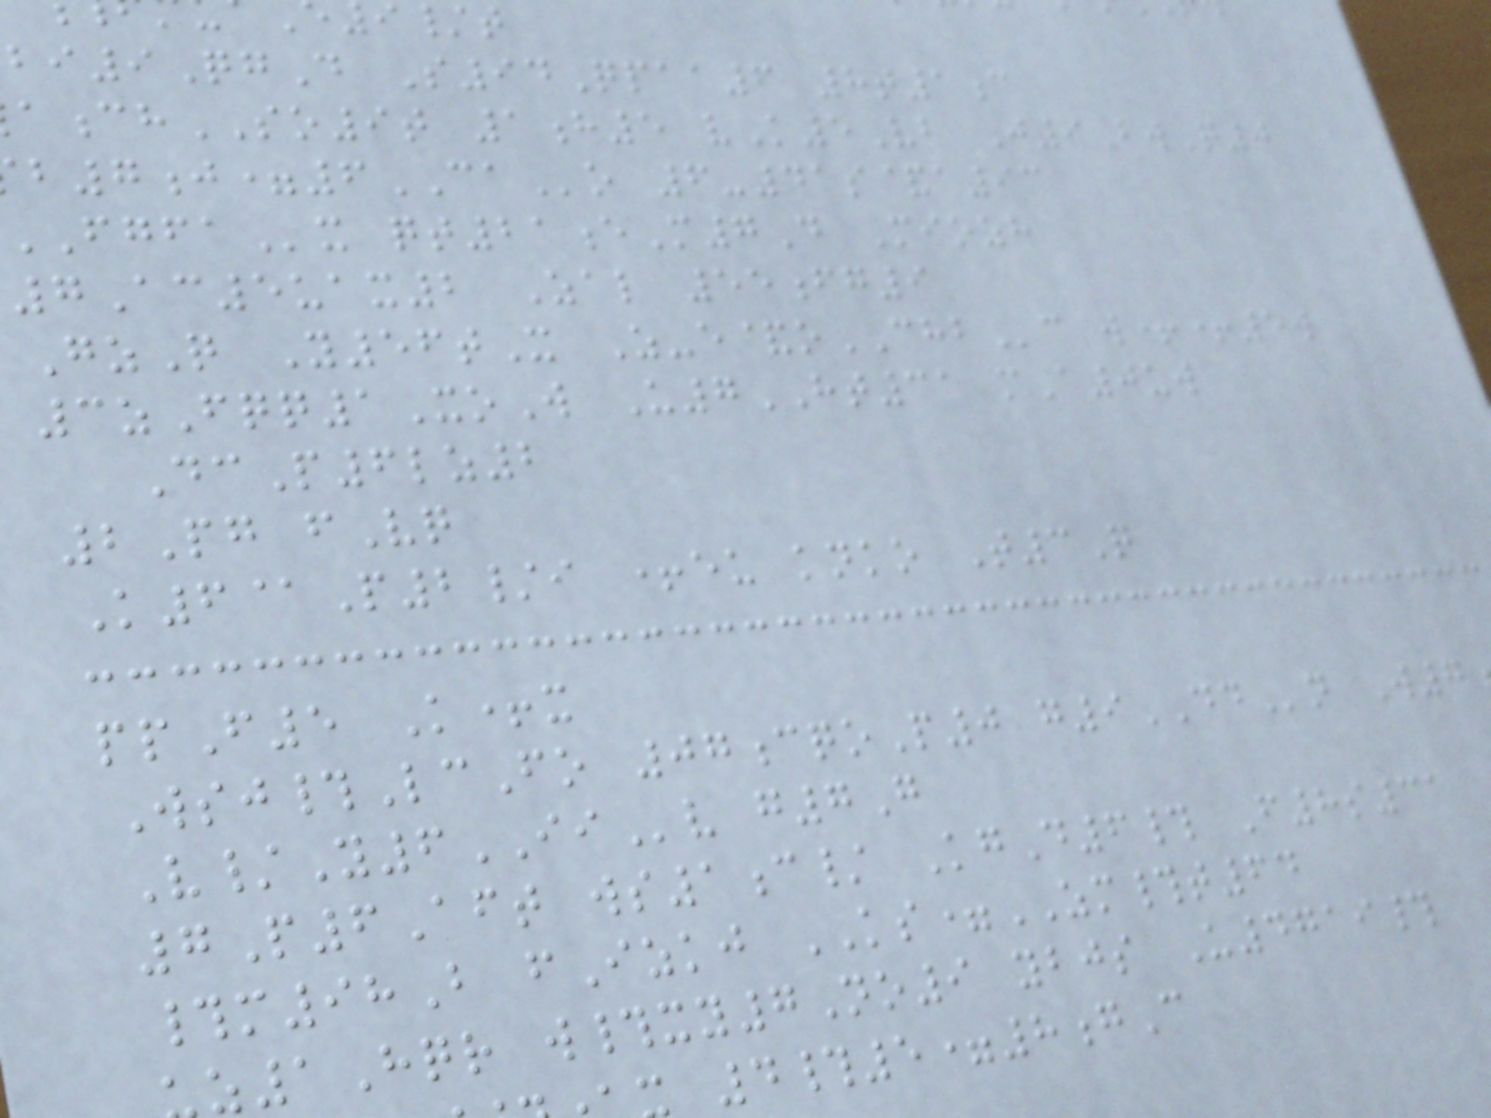i/t
i9QgD S94Qpaa6 8t1c
chSO9t 1h5 vK5Vb J9BwQ0
b7j=6CAo 6-41s&a93
x qt21eM7D Miozh
7Ac5uax2 Zal 55fg9
GzQ Y56tX Z-e&oCHBc w++5w
3zFqq1XoW U7HT31 mA0uw
DcP6lz2
2Pg fVq
K6@P2/i +eu knko T3Q
ppF5 K+x
Wsj#LcFo 07cqoP0 g9DDn W7
V/Y6IIv g7G
7P6Aft ws1c/ KgD6# F8s31
#m98B fIzkj KS=ZM#t64
z1Hqr w#xy7No9 ybjs U4719#
4#5=8gC
